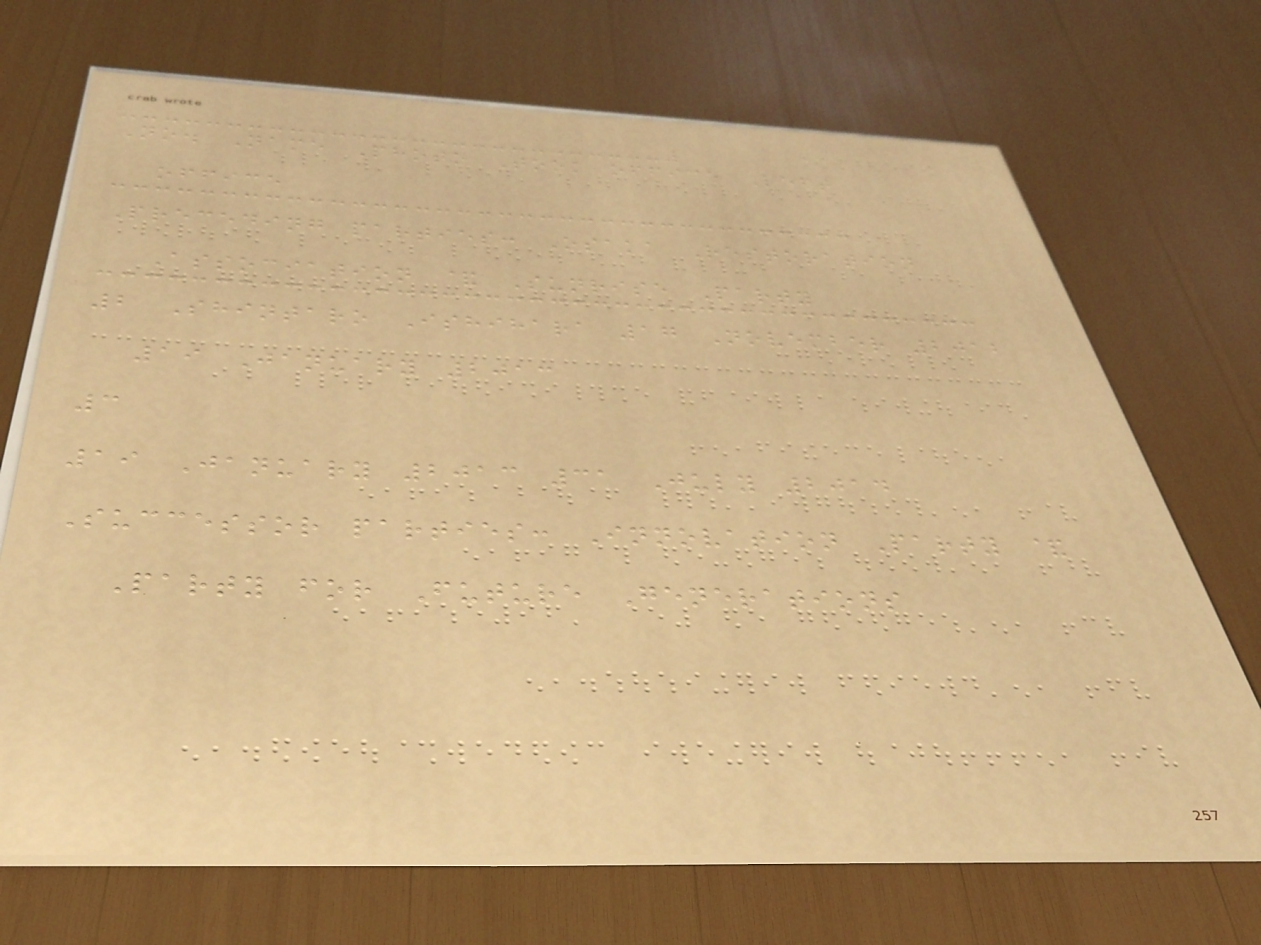No. Name Photo Took office Left
office
Preceding parties: Osaka Restoration
Association & Sunrise Party
2 Shintaro Ishihara 17 November 2012
19 January 2013
3
19 January 2013 31 July 2014
Successor parties: Innovation Party &
Party for Future Generations
